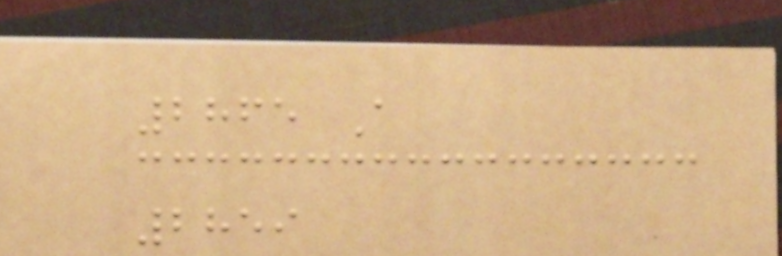2865 A
2859
